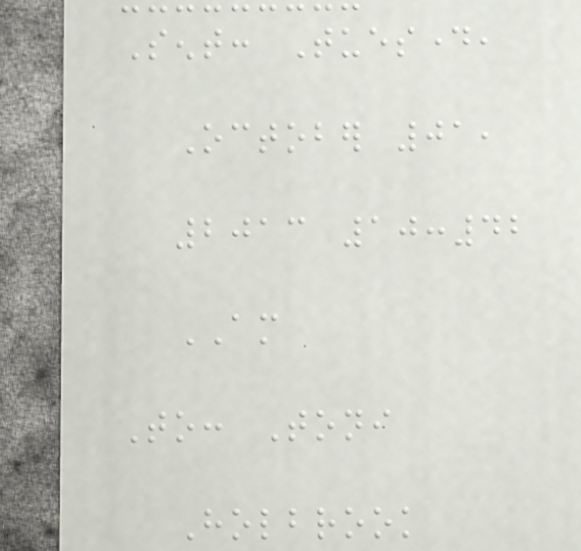Sent: Tuesday,
October 01,
2013 10:42
AM
To: Toni
Holbrook
